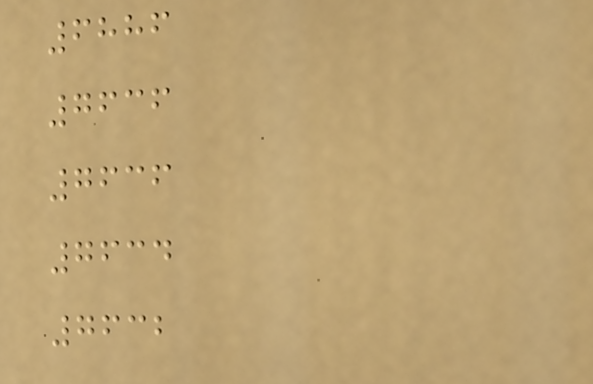6886
7636
7636
7634
7632
